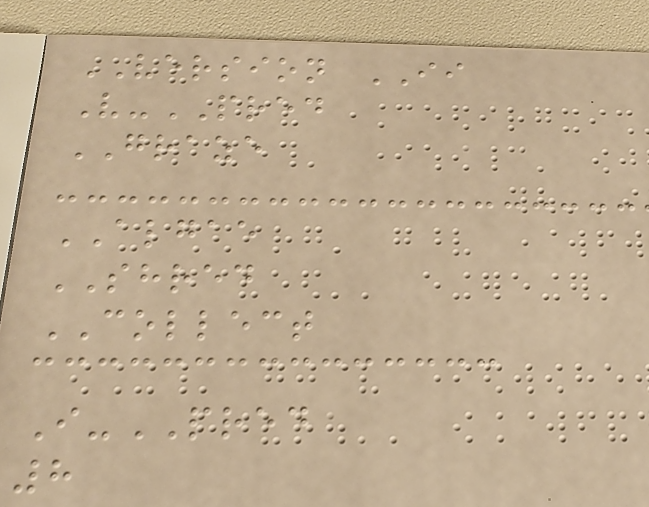VERSION II
V-PRED
GRAZE
ALGAE
SHRED
COLLECT
I-PRED
8
